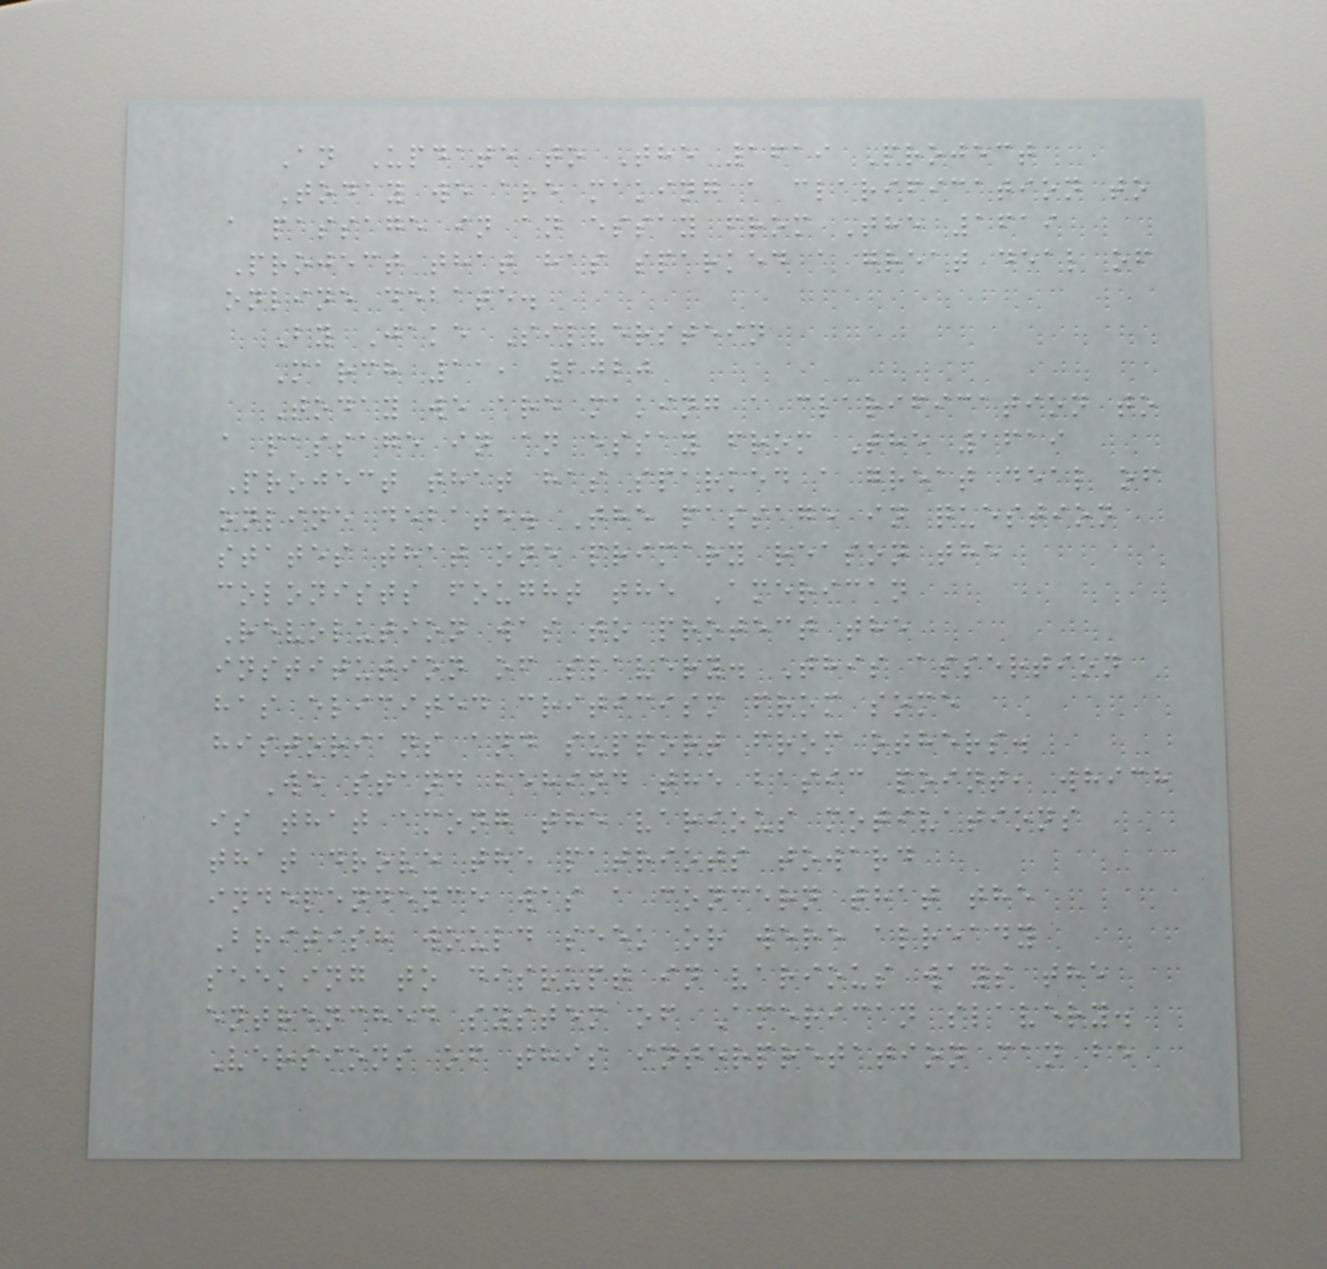An Update to The 1619 Project
Today we are making a clarification to
a passage in an essay from The 1619
Project that has sparked a great deal of
online debate.
By Jake Silverstein
March 11, 2020
Today we are making a clarification to
a passage in an essay from The 1619
Project that has sparked a great deal of
online debate. The passage in question
states that one primary reason the
colonists fought the American
Revolution was to protect the
institution of slavery. This assertion
has elicited criticism from some
historians and support from others.
We stand behind the basic point, which
is that among the various motivations
that drove the patriots toward
independence was a concern that the
British would seek or were already
seeking to disrupt in various ways the
entrenched system of American slavery.
Versions of this interpretation can be
